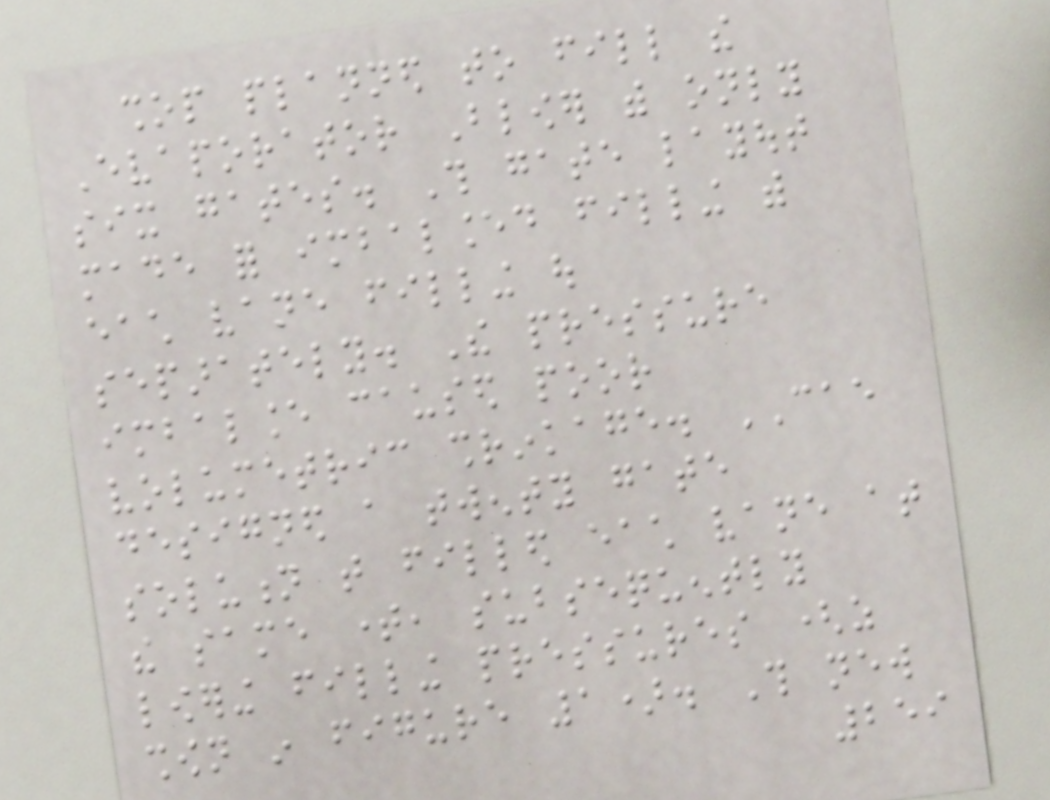shop planned to fill the
Evaporator Blower with only
six gates. This gate layout
made for imbalanced filling with
each vane filling out
separately. The pressure
imbalance caused poor
volumetric shrinkage. CAE
designed a twenty gate
solution that filled each vane at
the same time, subsequently
lowering filling pressures (as
shown in figure 1). This new
259
